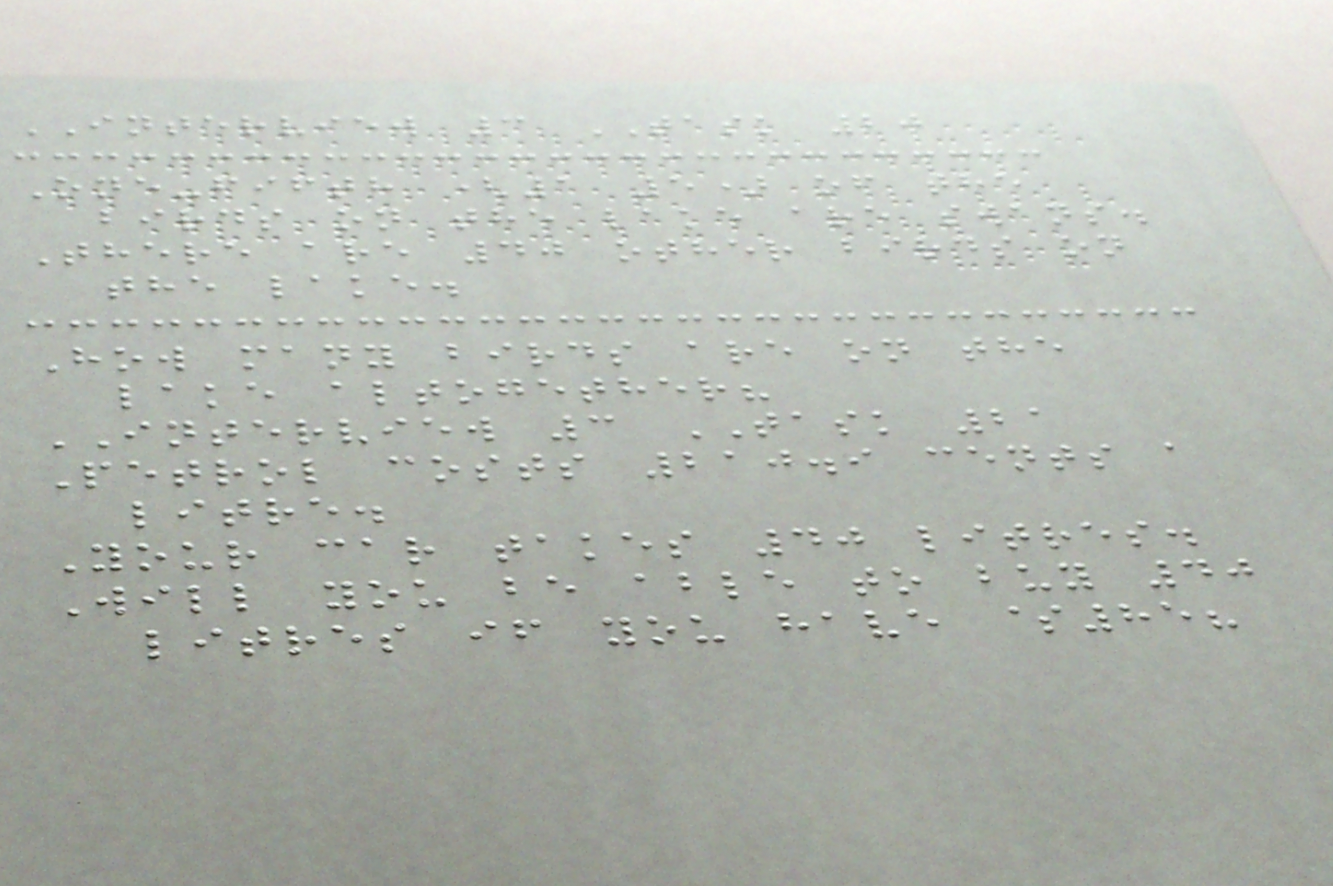INTERVIEW 3 TASK 20
One-fifth (1 5) of the
birds on the lake are swans.
There are 40 other birds on
the lake.
How many birds are on the
lake altogether?
INTERVIEW 3 TASK 21
Petrol costs 210.9 cents a
litre.
Your car takes 40 litres.
Will you be able to buy 40
litres if you have $85?
